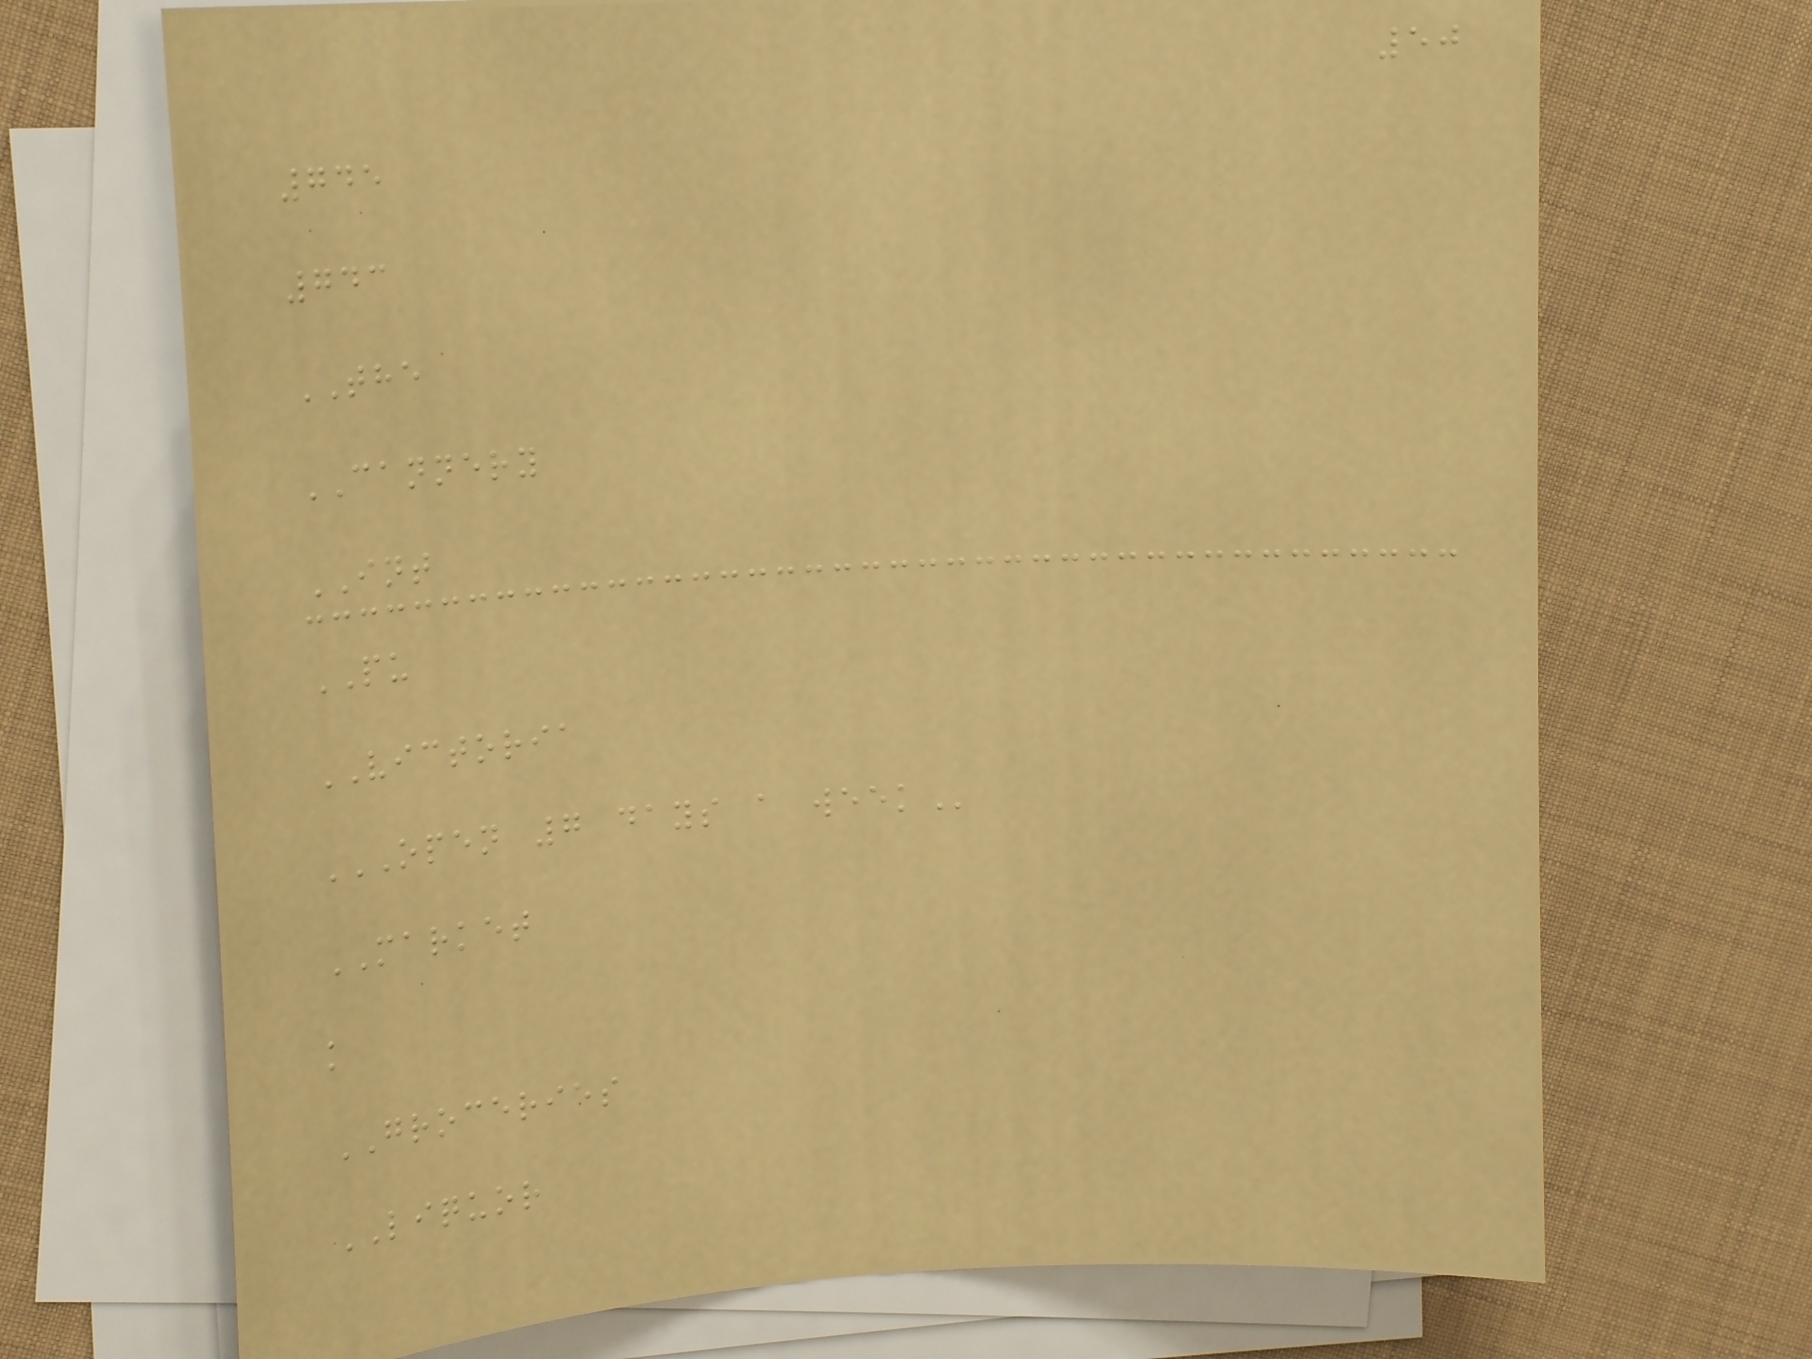50
745
743
THE
CANNERY
INT
PU
VICTORIA
OPEN 7 DAYS A WEEK
MARKET
k
GROCERIES
LIQUOR
